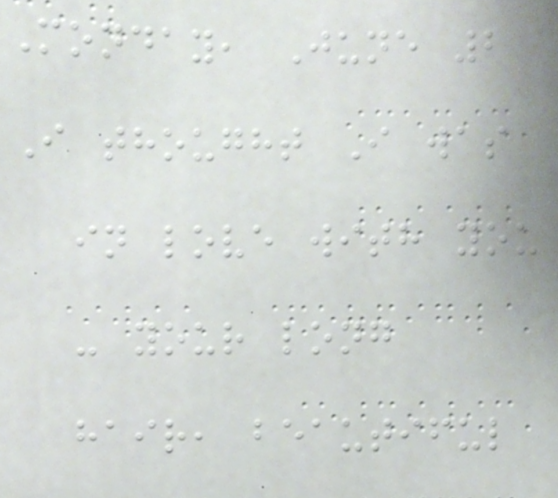Monday, June 2
I thought I was
in love with you
- your long
hair, beautiful
